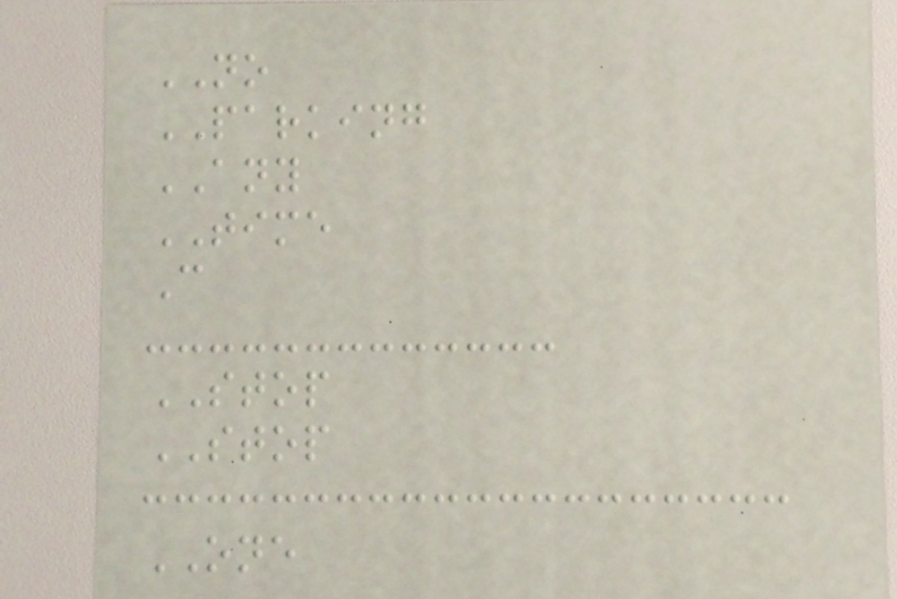NO
PARKING
ANY
TIME
C
STOP
STOP
ONE
